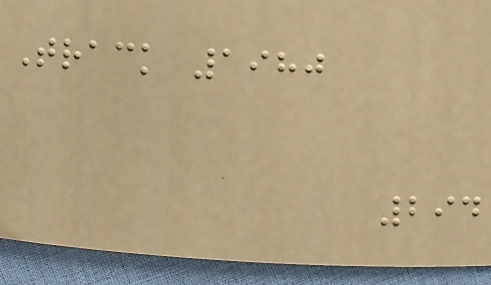Track 1980
294
